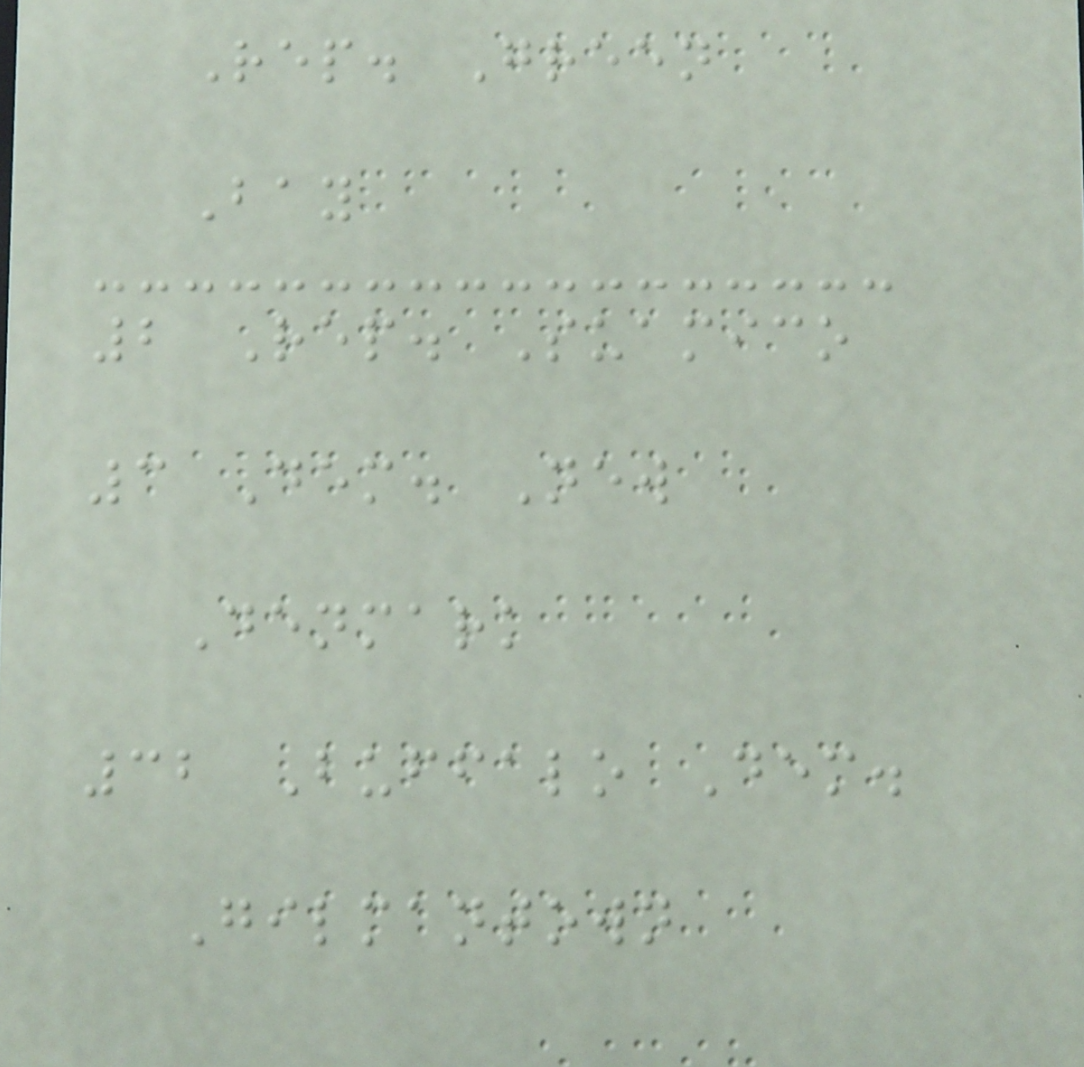Rep. Green
Bay
2 Rep. Suamico
3 Dem. New
Denmark
32 Buffalo Dem.
Gilmantown
